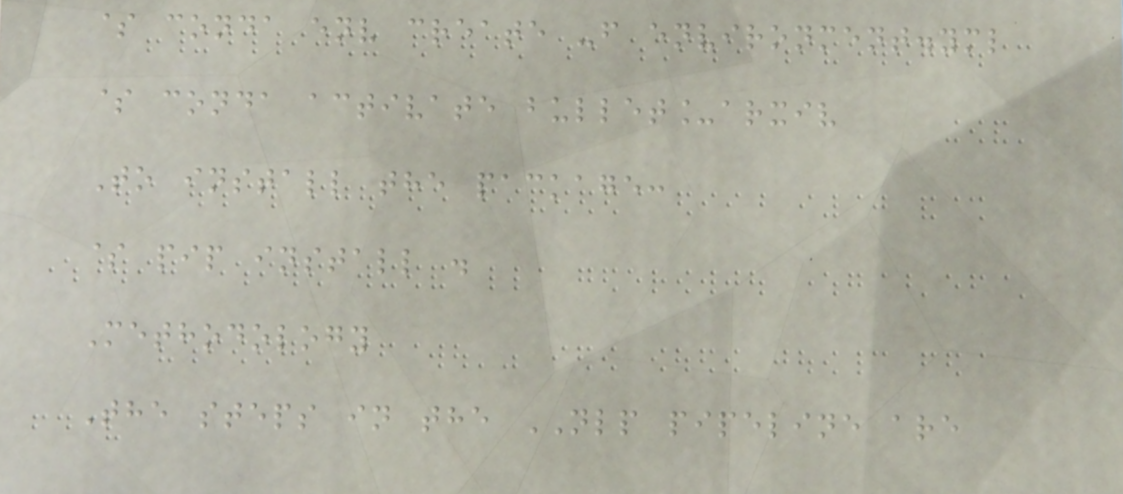$ conda env create -f environment.yml
$ conda activate bullet_arxiv
To install the package:
$ pip install .
Methodology
The steps in the NLP pipeline are
